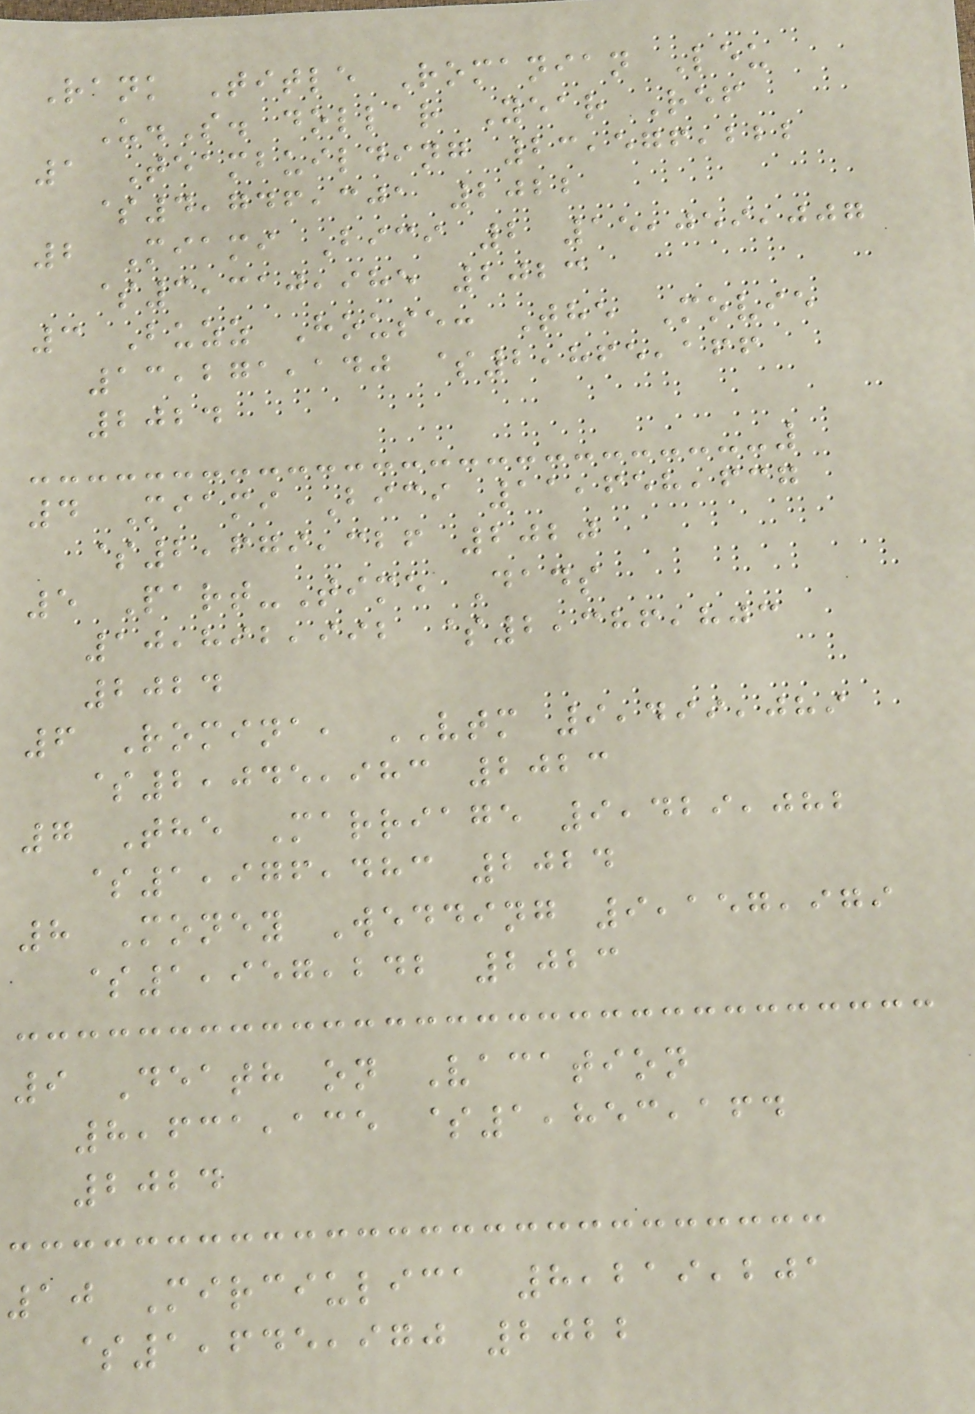Rank Title Romanian Leu
U.S. dollar Year Ref
1 Teambuilding 23,576,222
$4,746,301 2022
2 Miami Bici 2 15,059,007
$3,310,985 2023
3 Buzz House: The Movie
13,271,140 $2,865,166
2024
4 Miami Bici 11,658,637
$2,679,326 2020
5 Part-Time Dads
10,892,992 $2,386,803
2024
6 Romina, VTM 9,499,089
$2,045,983 2023
7 The Marriage 9,429,082
$1,976,483 2024
8 Money Wedding 9,157,979
$1,957,242 2023
9 Death on Vacation
8,631,135 $1,853,164
2024
10 Mirciulica 8,219,201
$1,645,970 2022
